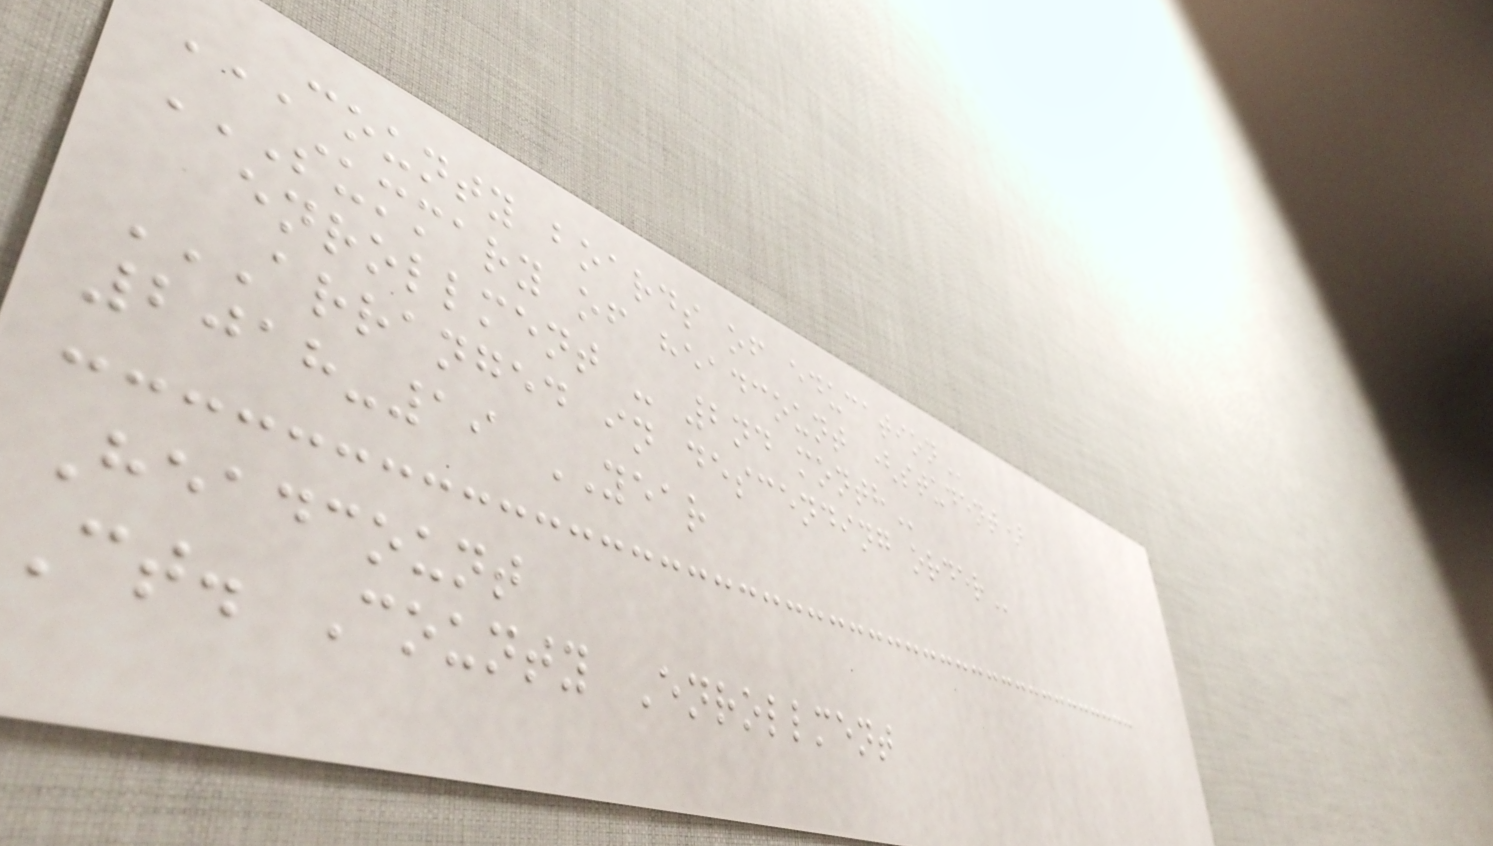COUNTY BOARDS OF EDUCATION
SUMMARY OF HEADCOUNT (STUDENT)
ENROLLMENT - 2ND MONTH
ARRANGED IN DESCENDING ORDER
2018-19 YEAR
Headcount
Ct. County Enrollment
